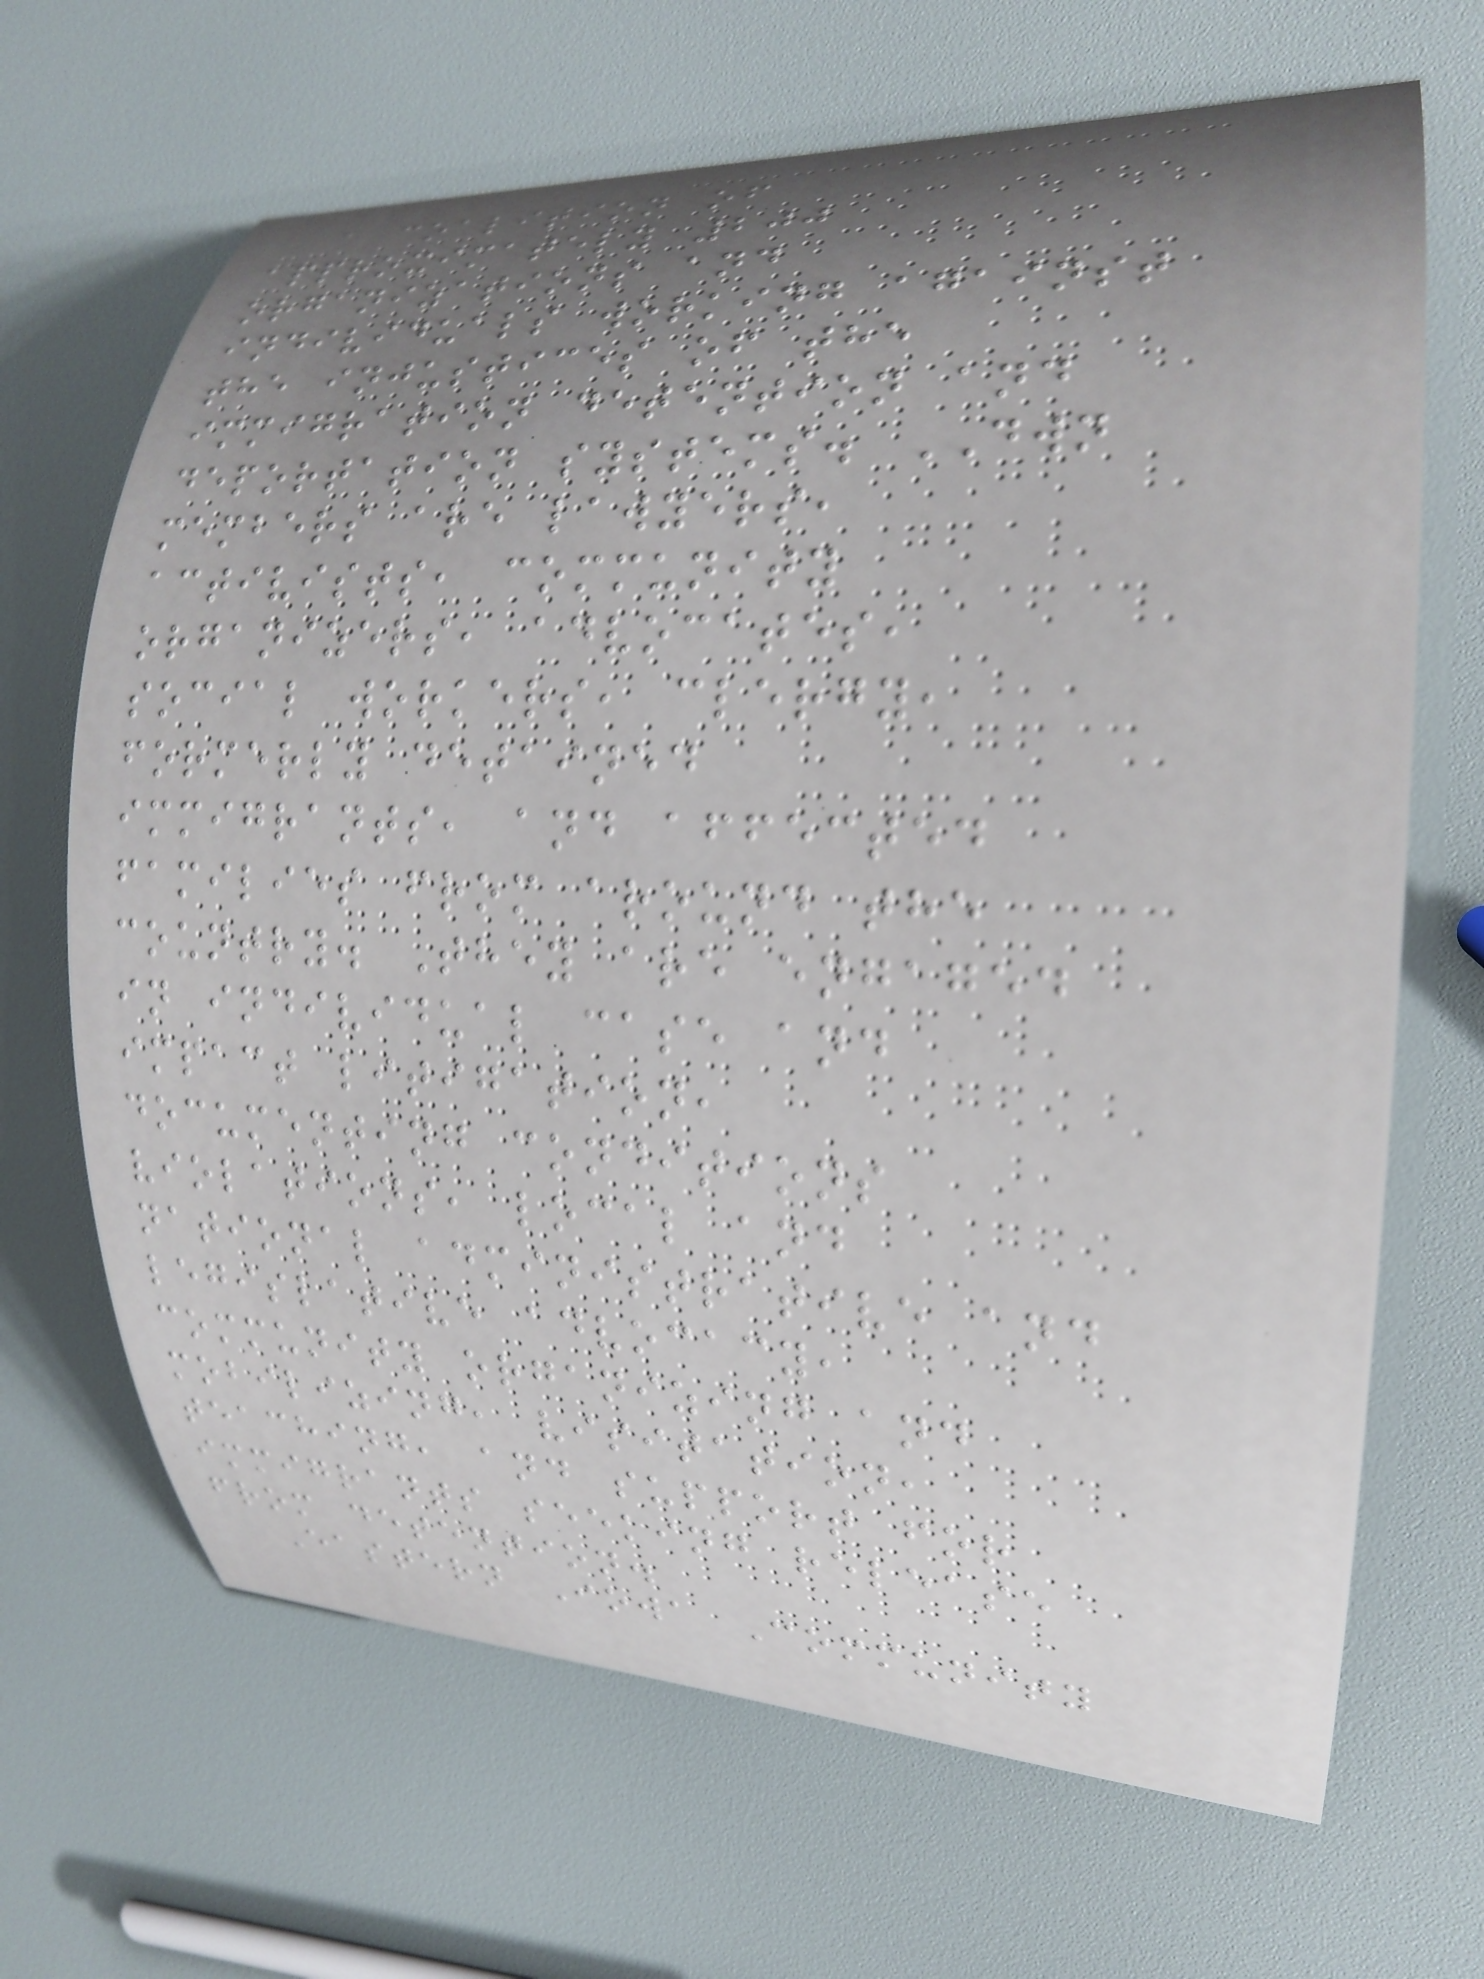a coalition of
approximately 200
organizations and
individuals working against
the injustices of the
immigration detention and
deportation systems. DWN
members are lawyers,
activists, community
organizers, advocates,
social workers, clergy,
formerly detained
immigrants, and affected
families from around the
country. They are engaged
in individual case and
impact litigation,
documenting conditions
violations, local and
national administrative and
legislative advocacy,
community organizing and
mobilizing, visitation,
teaching, and support for
immigrants seeking release
from detention.
Eastern Iowa Community
